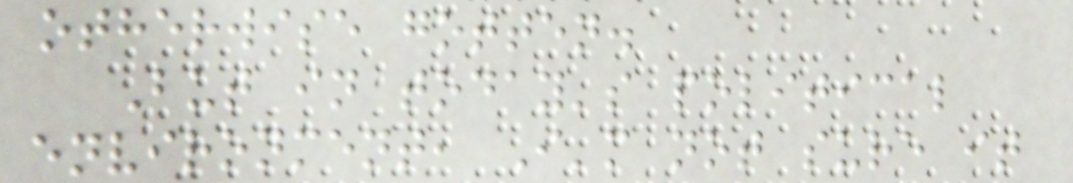otherwise gotten.
But in today's political
environment, I'm not sure it
